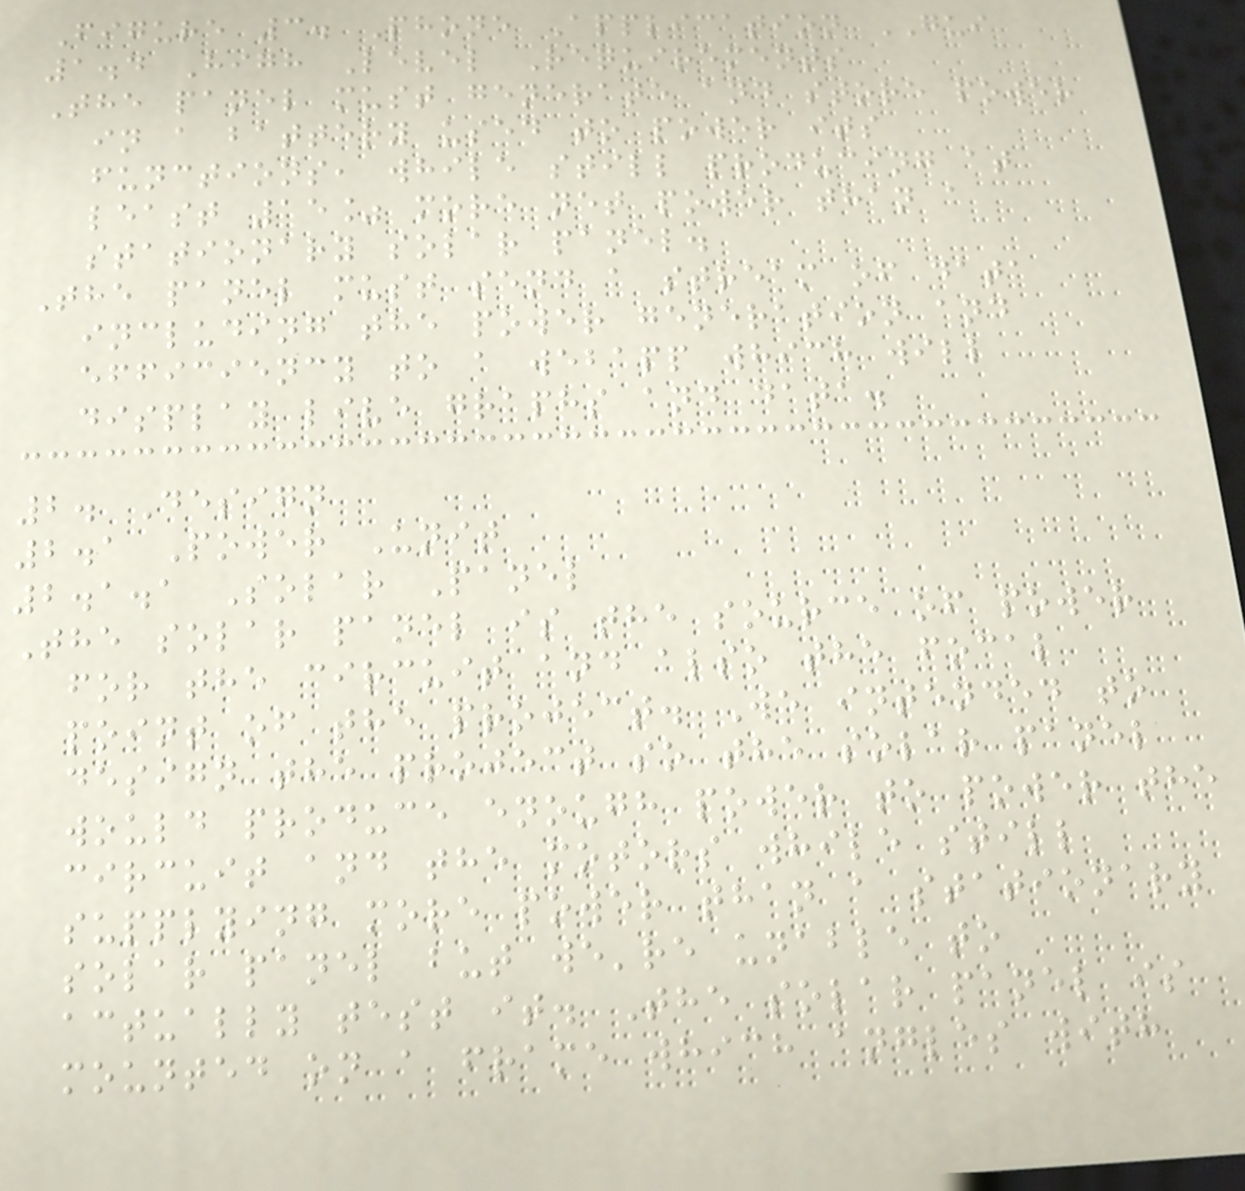Figure 3. Phone Application GUI
1.4 High Level Requirements
The panel must generate and store power
in a battery used to power its
functions, while still producing at
least 15% more net power than a
stationary solar panel.
The panel must send a stream of data
including the power generation and
efficiency to a webapp which will
display live graphs and data.
2. Design
2.1 Power Unit
2.1.1 Solar Panel
The solar panel is the source of power
for the circuit and also the focal
point of the project. We intended to
design the project so the solar panel
would produce enough power to power the
circuit and the motors while still
supplying more power than a stationary
solar panel but we're unable to
actually test it. The solar panel is
mounted on a frame which angles with
